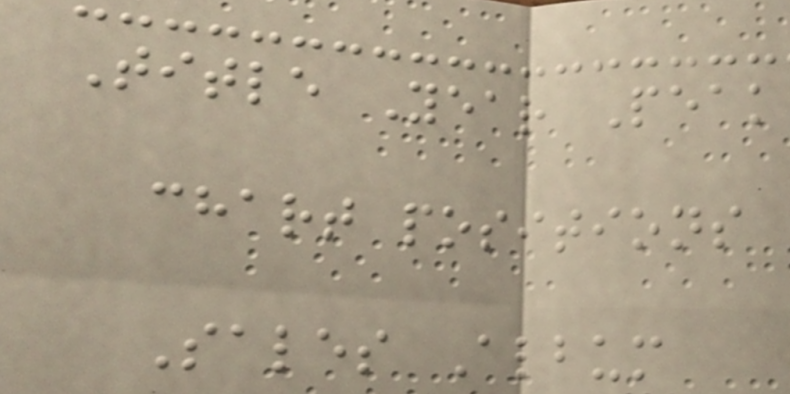Title Year Peak
chart positions
Sales Album
